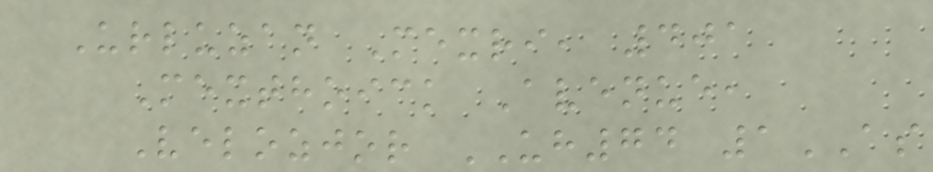Urluzan Mexri, 401
Mexthoick Avenue,
Velozjor UH74 1AS
